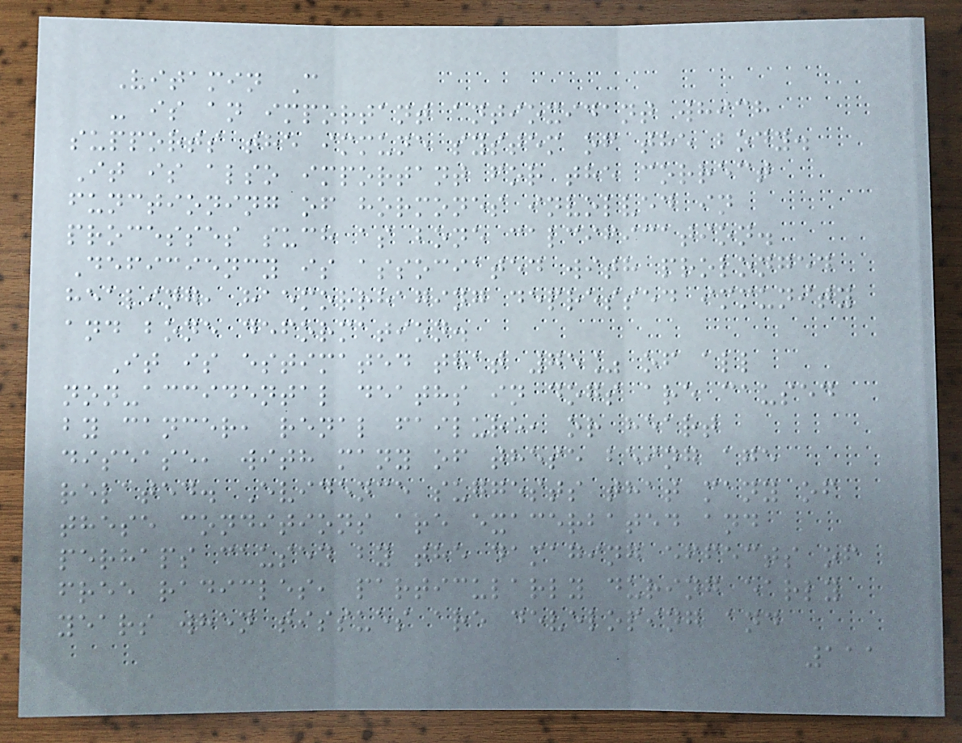Vitamin C
- is an important antioxidant which
supports the immune system of the body.
It is also important for the correct
functioning of hormones involved in
processes such as bone calcification.
Deficiency is associated with prolonged
healing, haemorrhaging depressed immunity
and bone deformation.
It is estimated that 75% of all
non-accidental deaths in dogs are caused
by cancer, renal failure, or heart
disease, with many of these being age
related. Evidence suggests that many of
these conditions are exacerbated and
perhaps caused by the damaging effects of
free radicles, particularly during early
years when tissues are developing and
111
